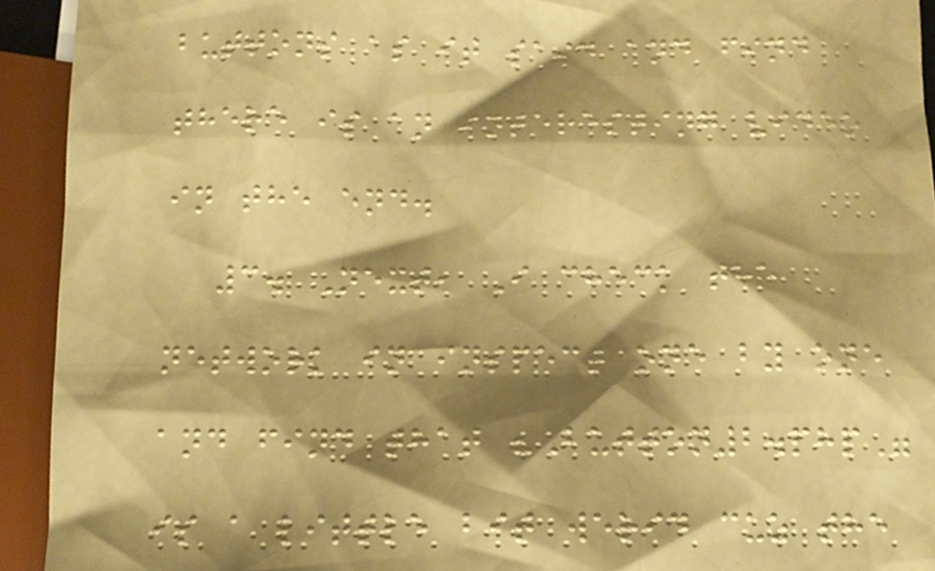buttons as it said and find
there is an interesting video
in the end.
3. Next, I check the
network in inspect one by one
and find that "Button2.php"
is a little bit werid cuz the
